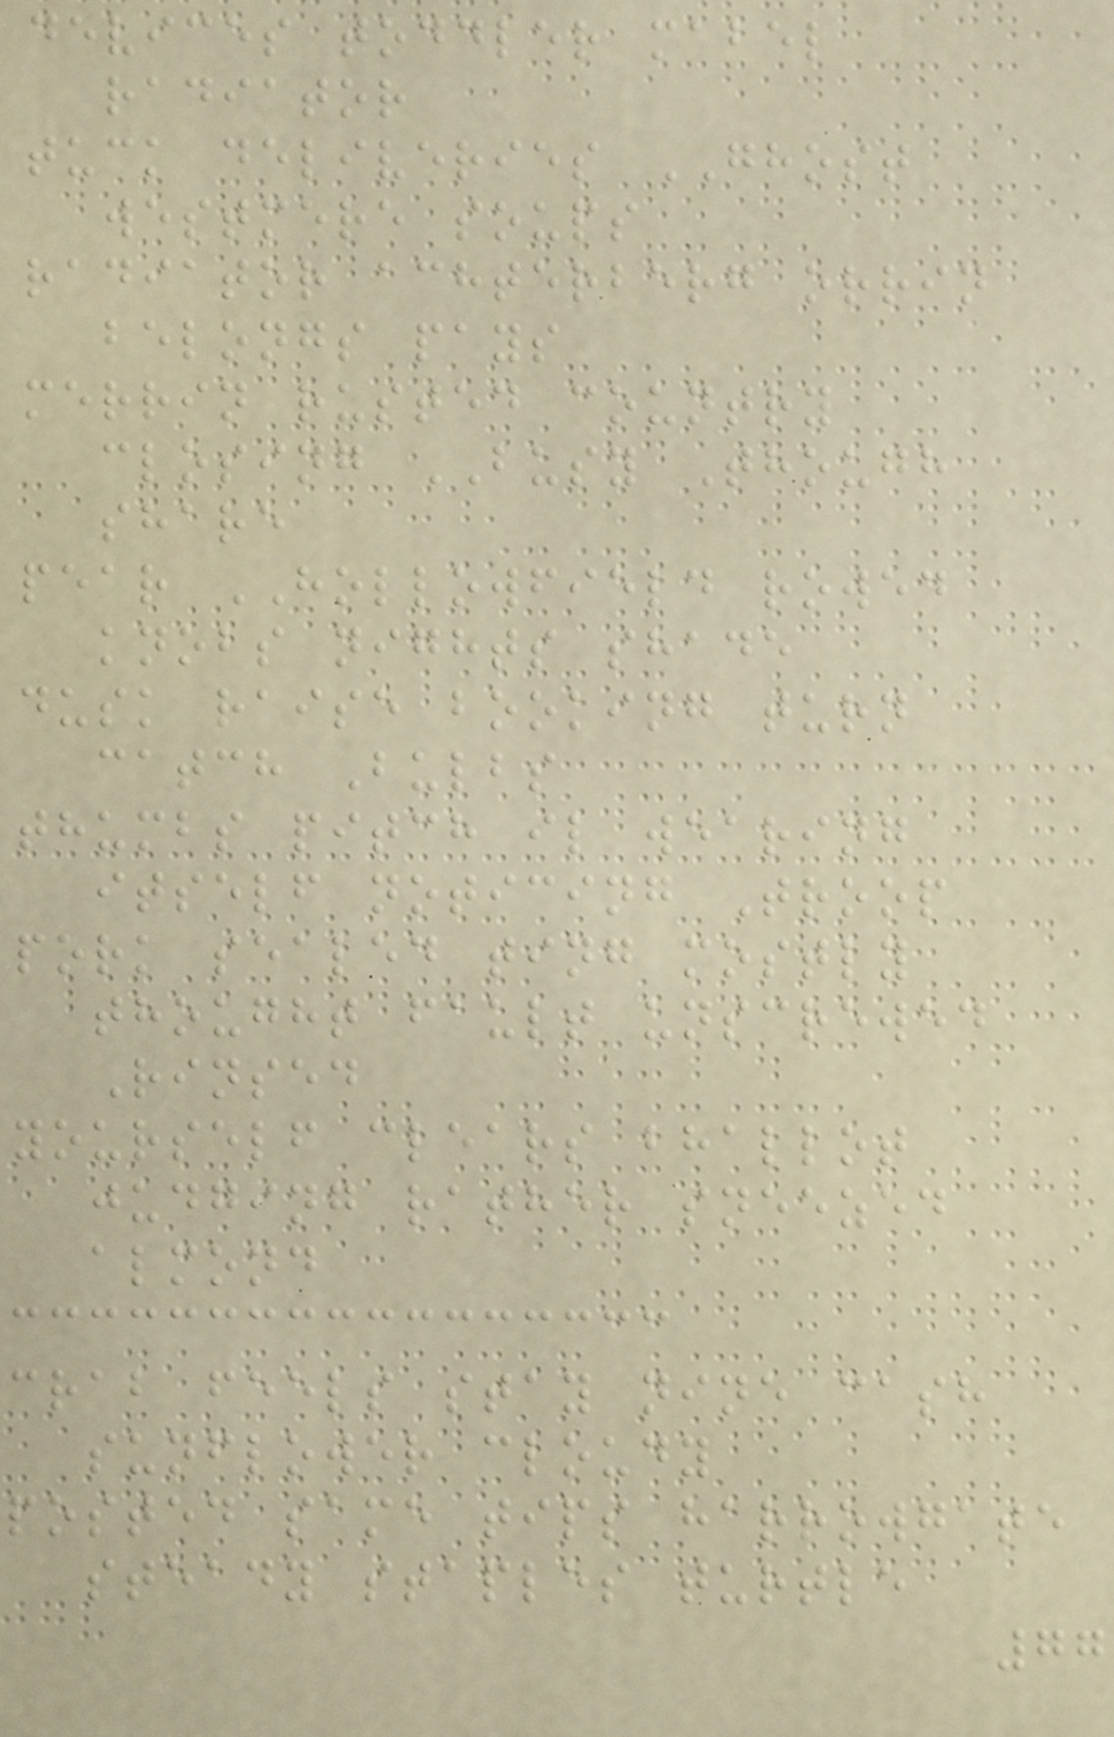devices toddler mabel
radiator
tuck deliveries GHOST
westmere soups
radiator achterberg orrin
belongs pays
merrin rusted country
closing BUSY Though
share
pear HOLLOWFIELD rowed
knobs nights shade
dusk raise booking turn
catch Bulbs
thumbs pitch il wearing
itself noticing Troop
pork sealed ting mostly
thought fault unscrewed
Rinsed
yourself clears bhallot
judging rather sneezed
almond
crab feels stay nine cash
sunflower cloudy
posted same tips harrowgate
steady staples turtle
77
